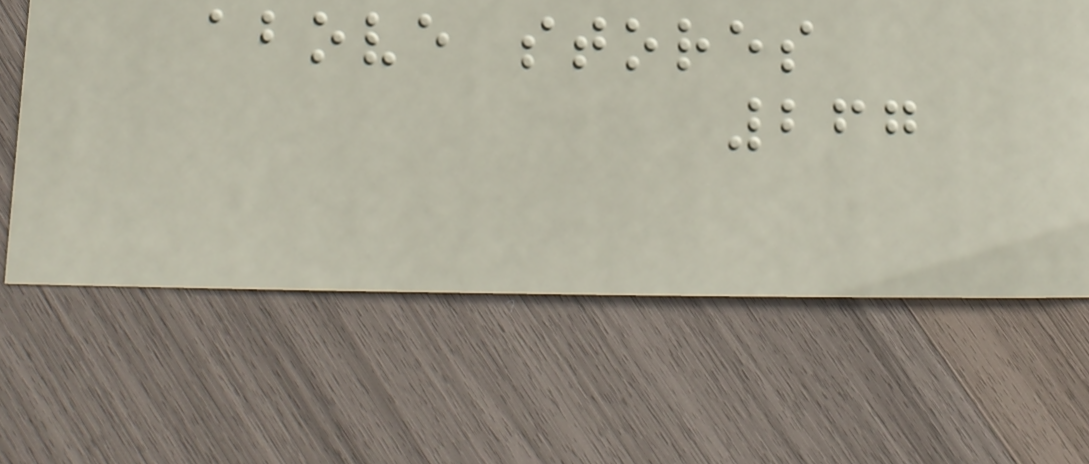above stores
267
